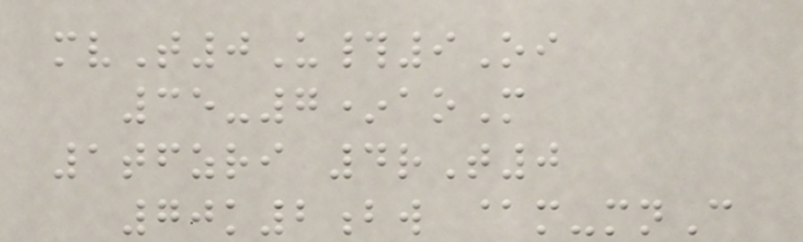mvT0U#9Oi
35-7*aoM
1tfzri 4rT0
70k2bw @m-mnC
